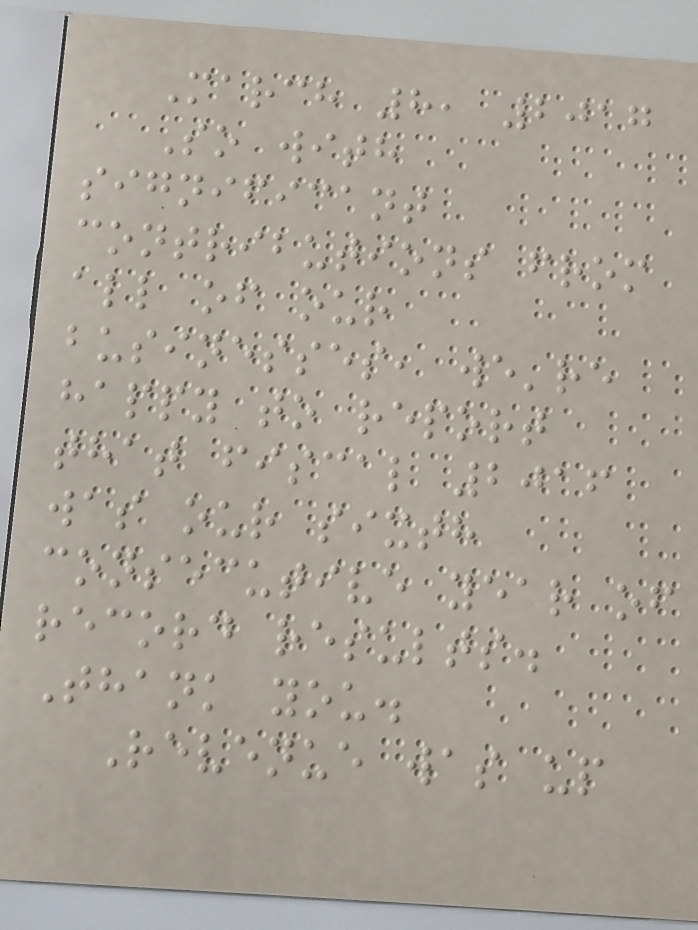March 8, 2017
So with
significant
contributions from
all of our
businesses, we're
happy to report
that fiscal 2016
was our sixth
consecutive year of
record results.
Thank you.
Revenue was up
